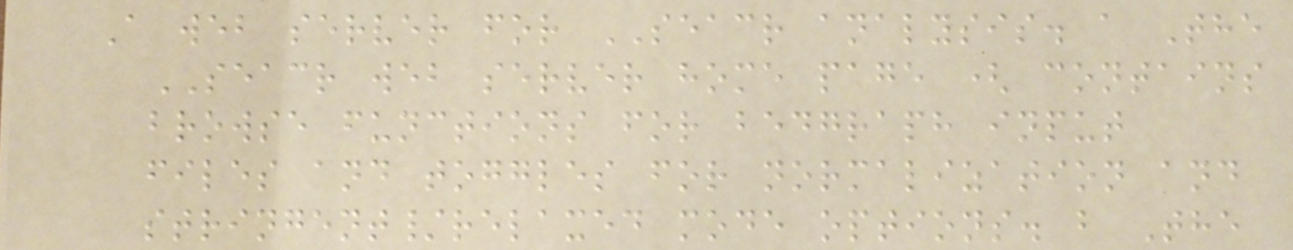A web server for SEACR analysis. a The
SEACR web server home page ( contains
browse functions for bedgraph input
files and toggles for normalization and
stringent/relaxed mode options. b The
